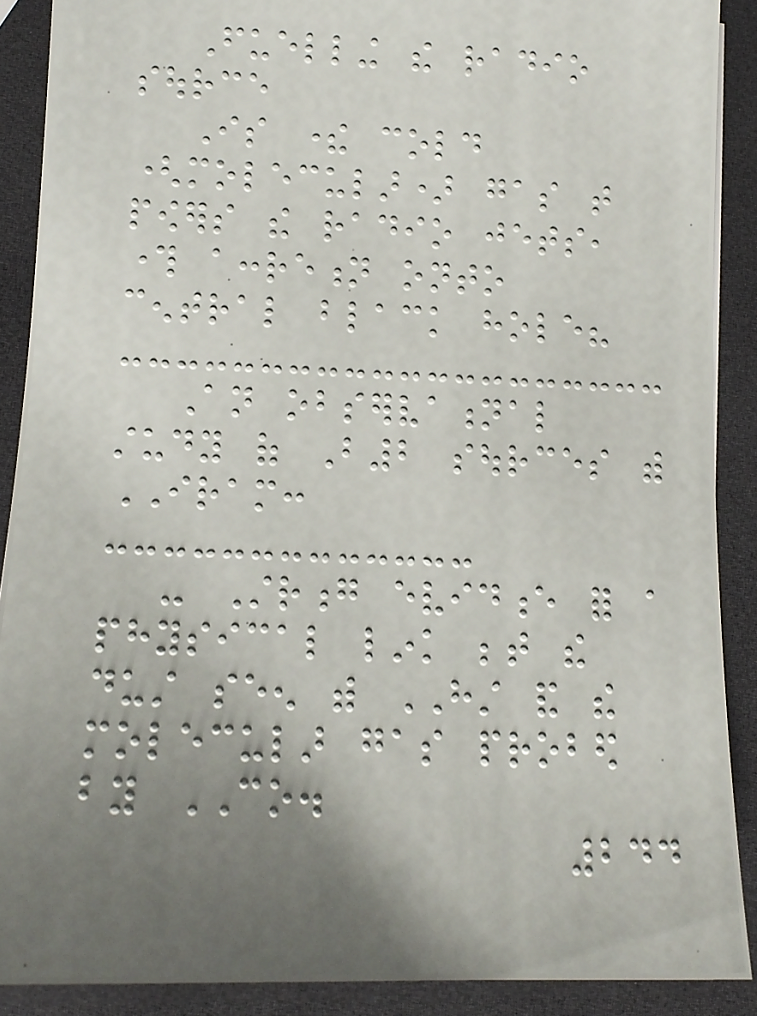Fuelling the radio
source
Is there cold
(molecular) gas that
powers the radio jets,
through accretion onto
central black hole?
An observational
study of B2 sources with
IRAM:
- Strong evidence for a
physical link between the
dust seen with HST and the
molecular gas probed
by CO.
244
